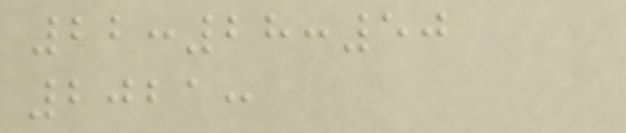22:28:50
2021:
